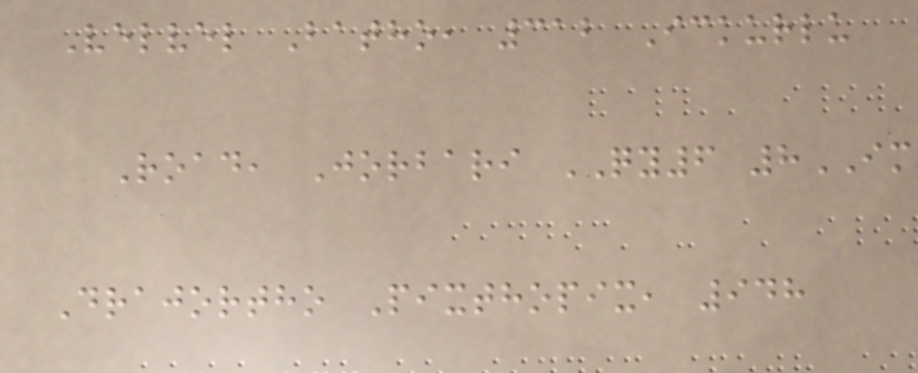Velvel Batho, 312 Ickurlu
Road, Jorbari QY6 8IM
Drajortho Pixthopix, 948
